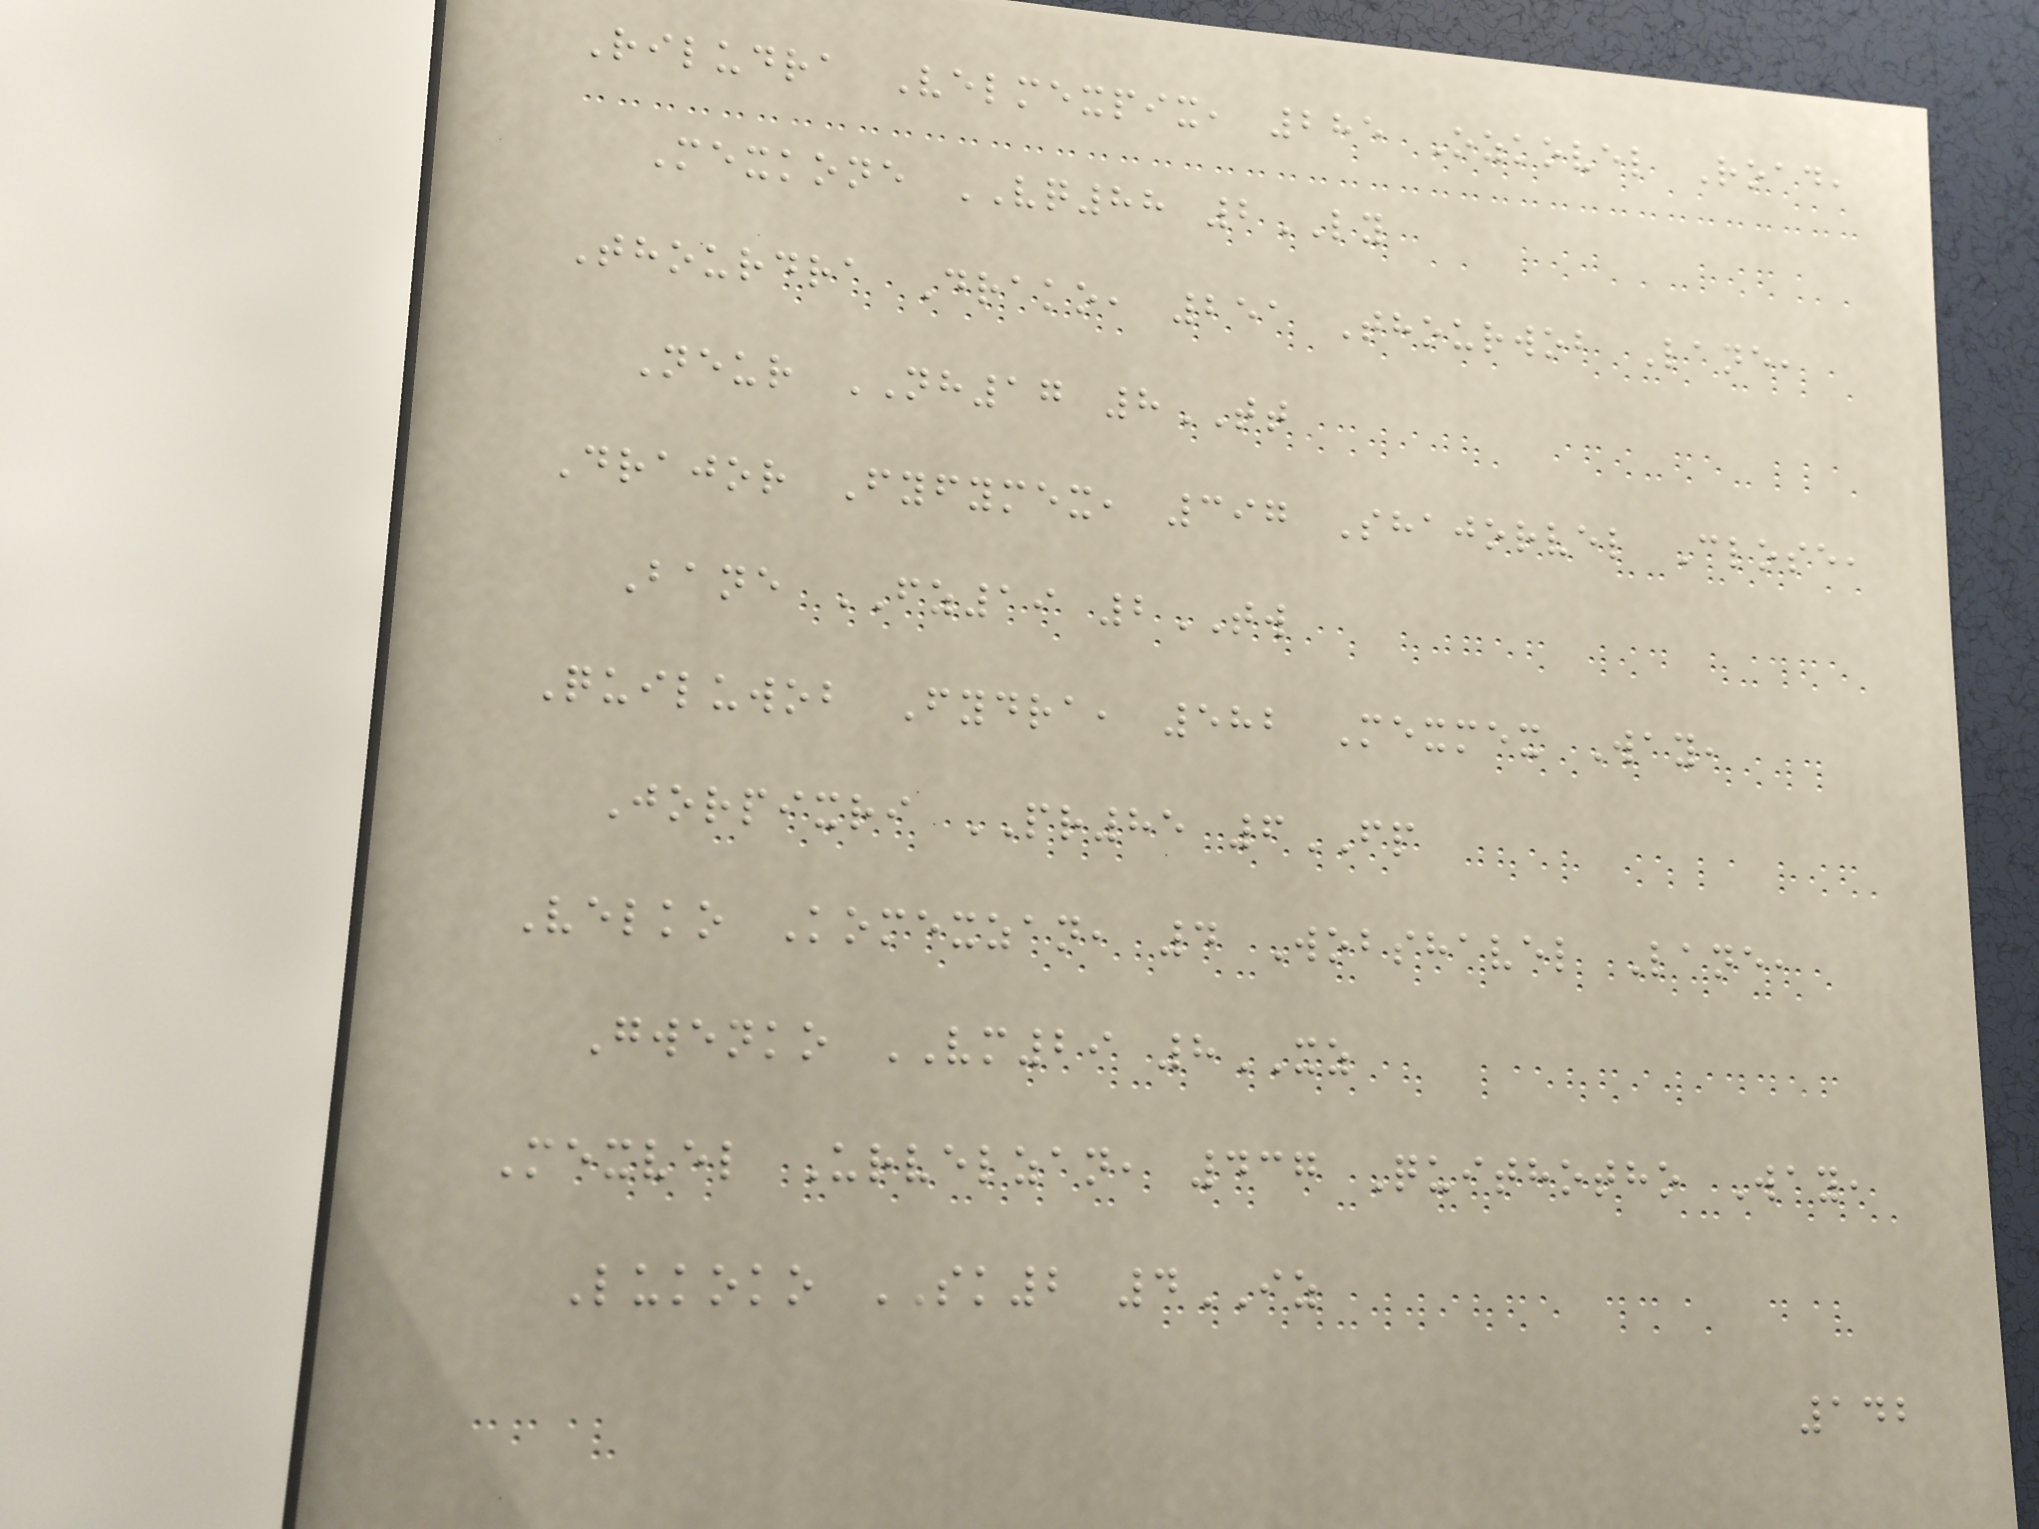Riludra Velmexpix, 285 Ozkovel Road,
Mexkone VQ88 2LY
Thourdra Drako, 251 Thourwob Lane,
Neur NH17 8TT
Drajor Fyfymex, 397 Shajorvel Close,
Bane FZ19 2TW
Quiluwob Fydra, 582 Mexmex Way,
Jorpixri PR85 6FP
Velko Komexzan, 4 Wobshavel Lane,
Gwenko VM29 8XZ
Mexvel Urvelzan, 437 Quithotho Way,
Lukoko SK2 4IZ
142
